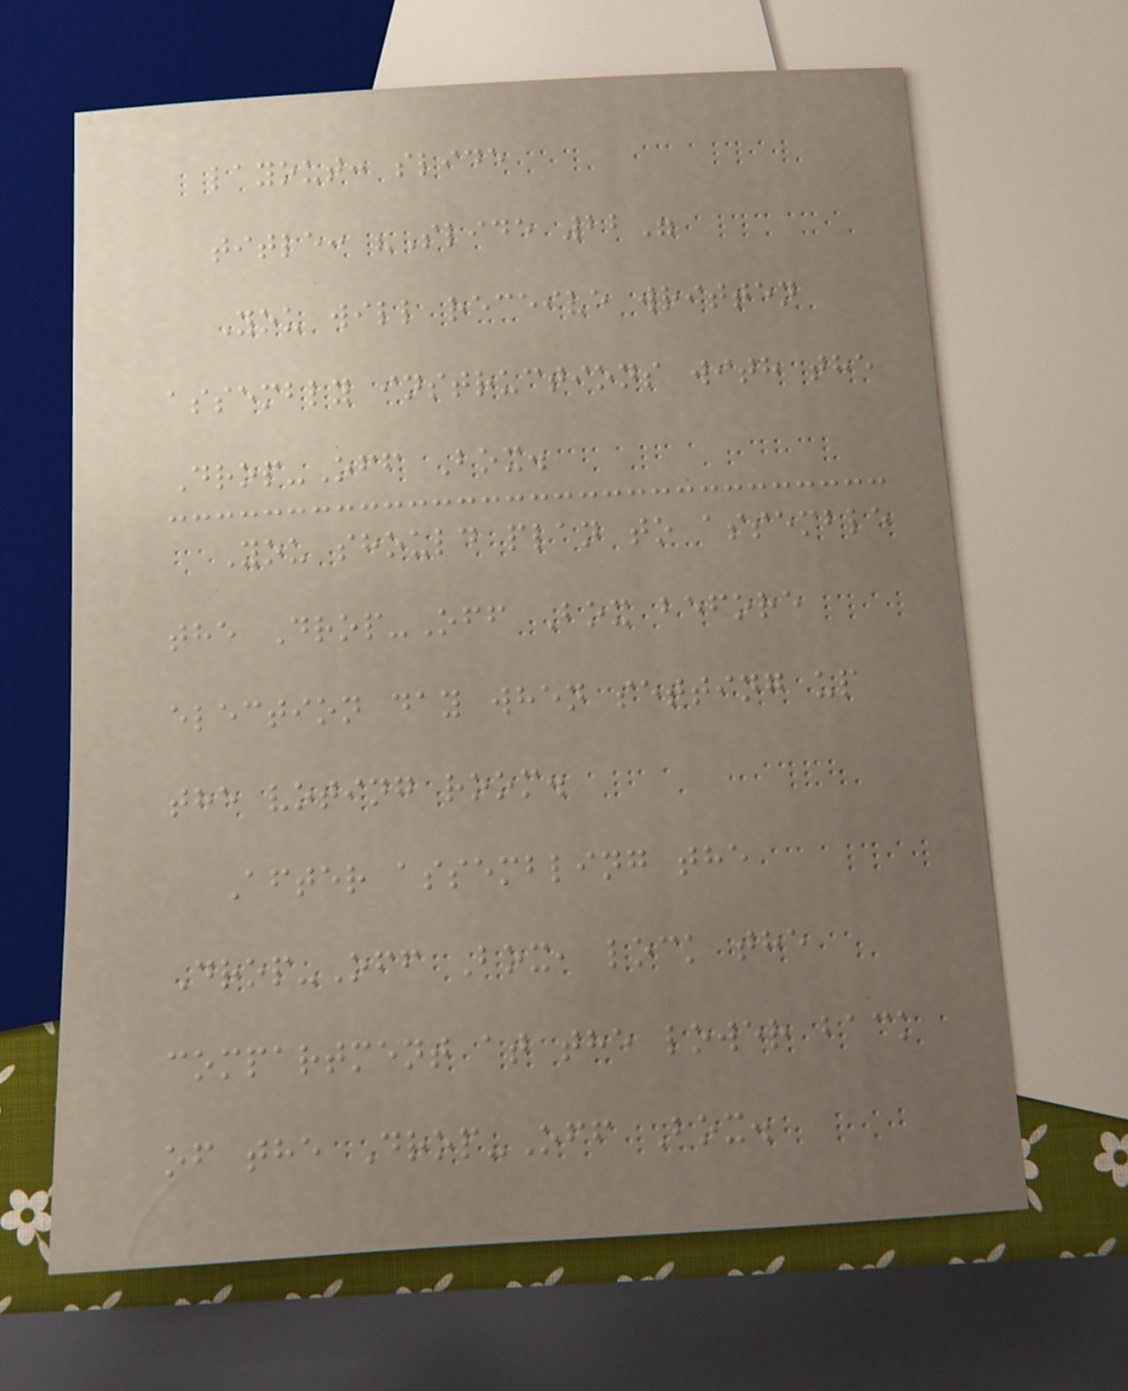layout: slide
title: "Slide 22"
You will receive written
assembly instructions with the
Drop-Off Box.
You should plan to assemble
the Drop-Off Box before
election day when setting up
the voting room.
After assembling the
Drop-Off Box, lock the
compartment at the lower back
of the Drop-Off Box.
